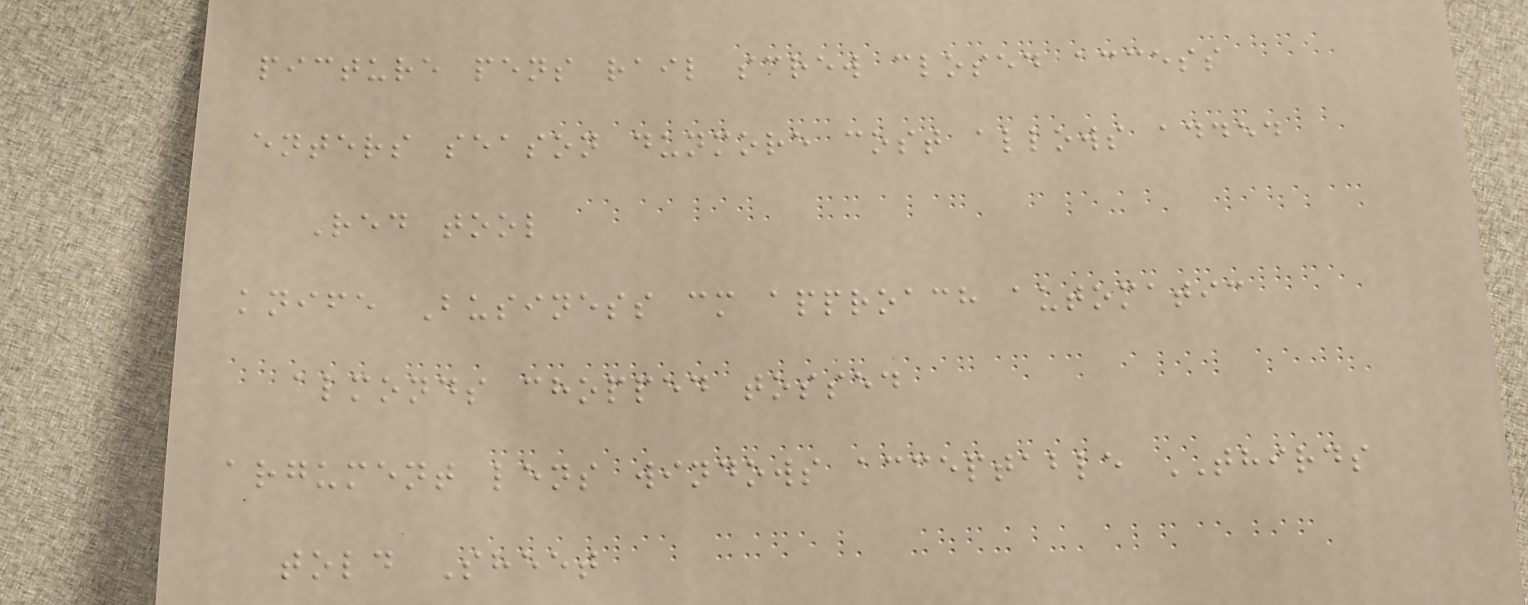picture pens rail screw closed access
enters season dunmore cost allows added
Red tool
knife Business cm approach automatic
almonds chopped tossed
argument lens windows acceptable THIRDS
told Sheet
